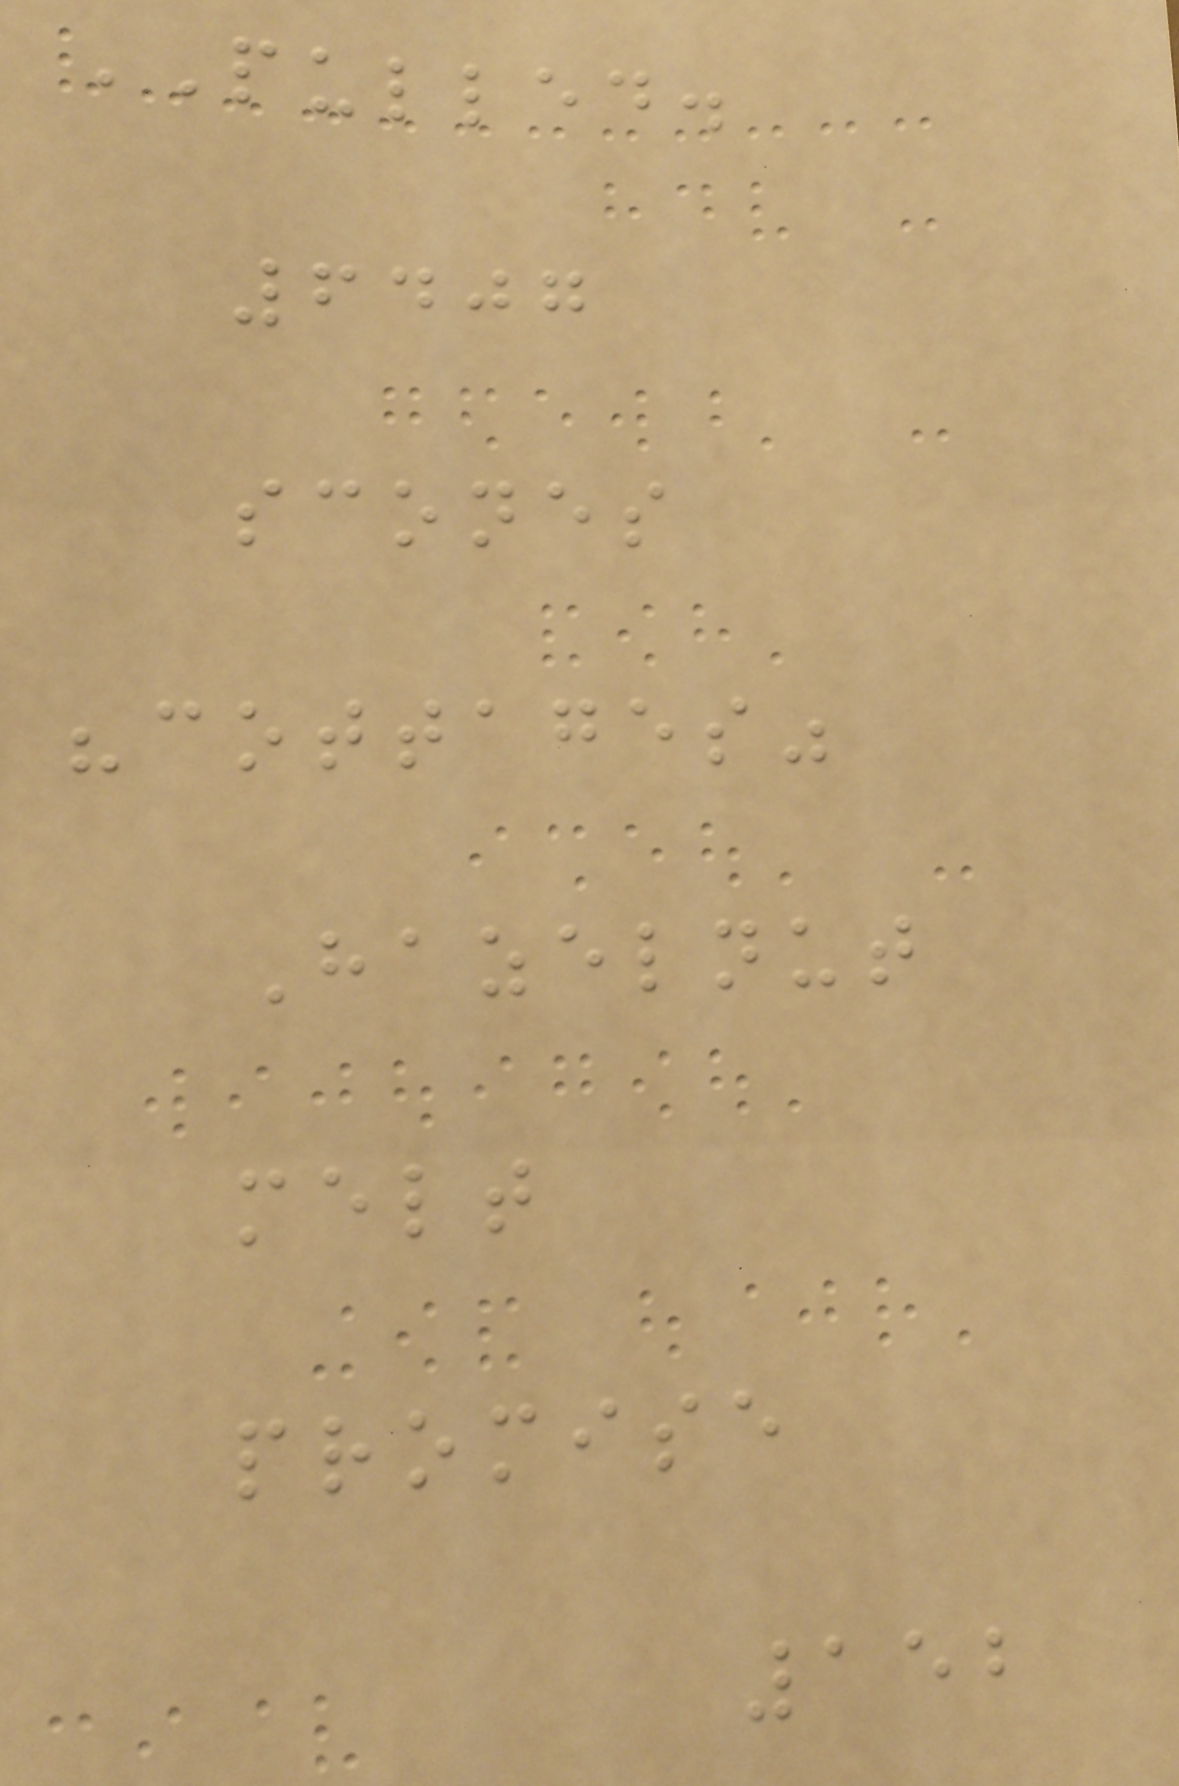PULLED.
6407
scones
"cottages"
Hazelnut
melt
promise
152
